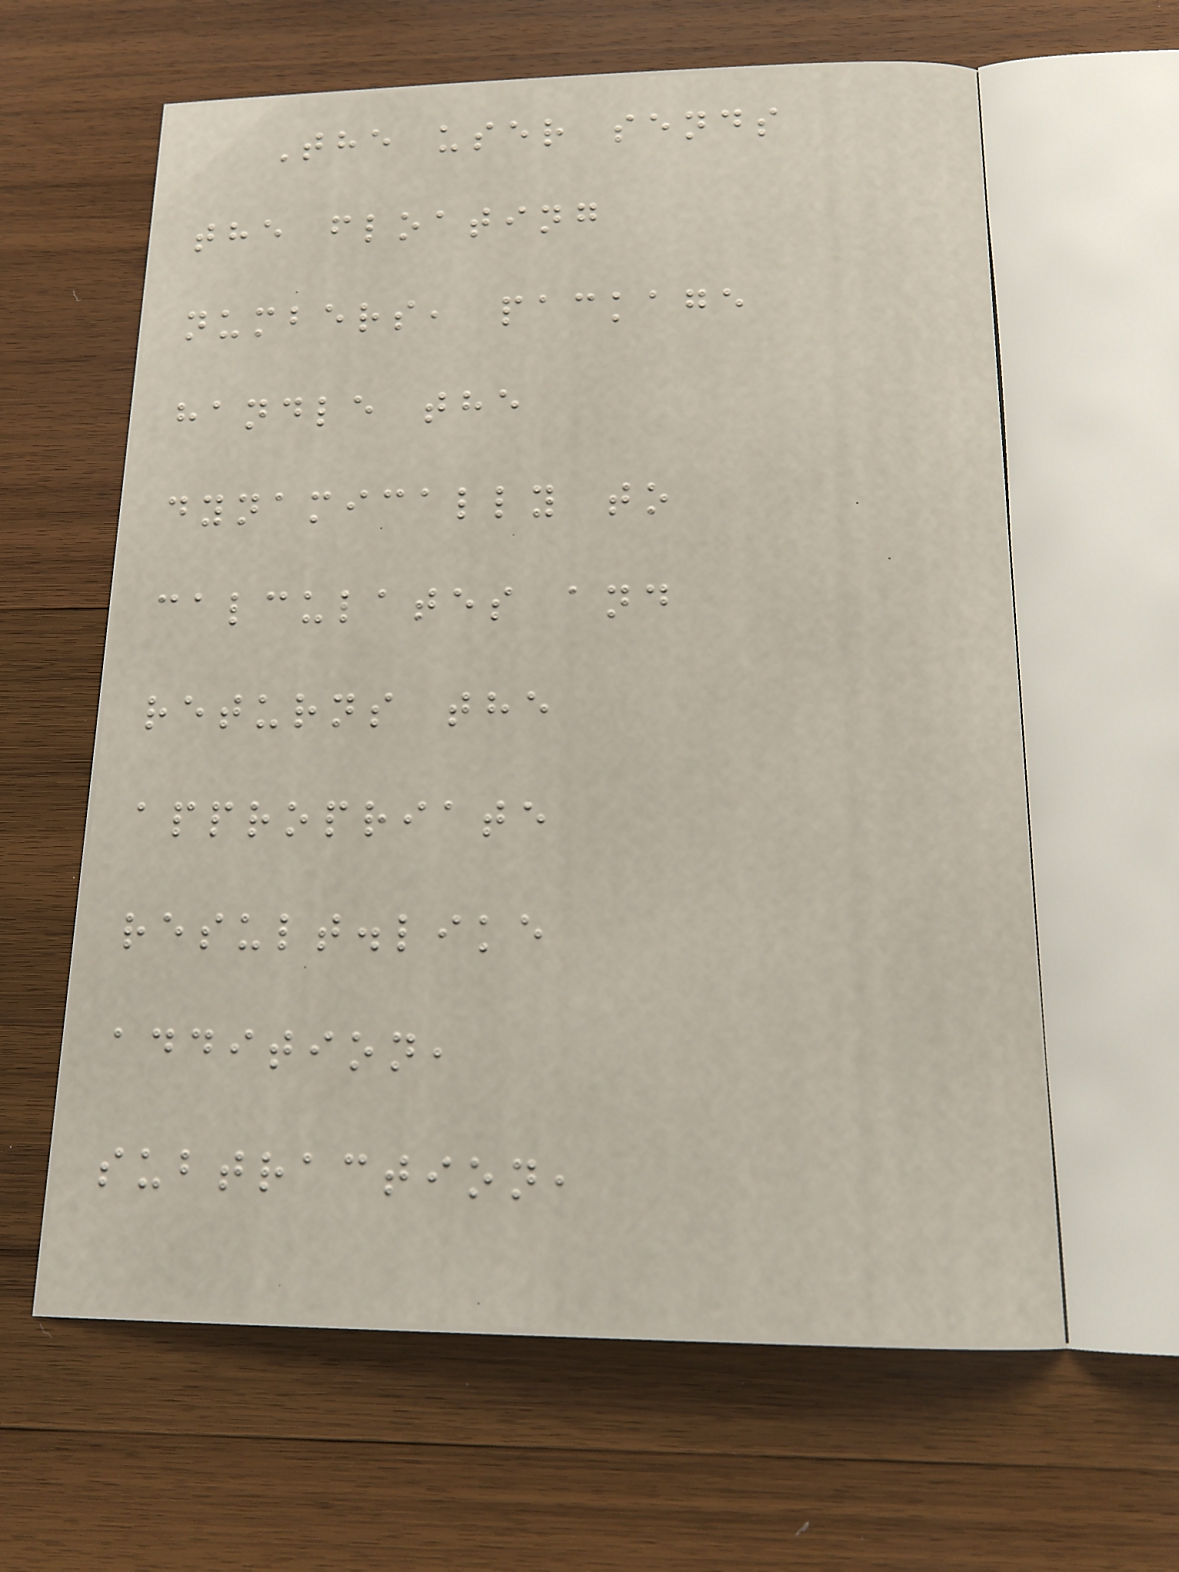The user sends
the floating
numbers, package
handle the
dynamically to
calculates and
returns the
appropriate
result.like
addition,
subtraction,
